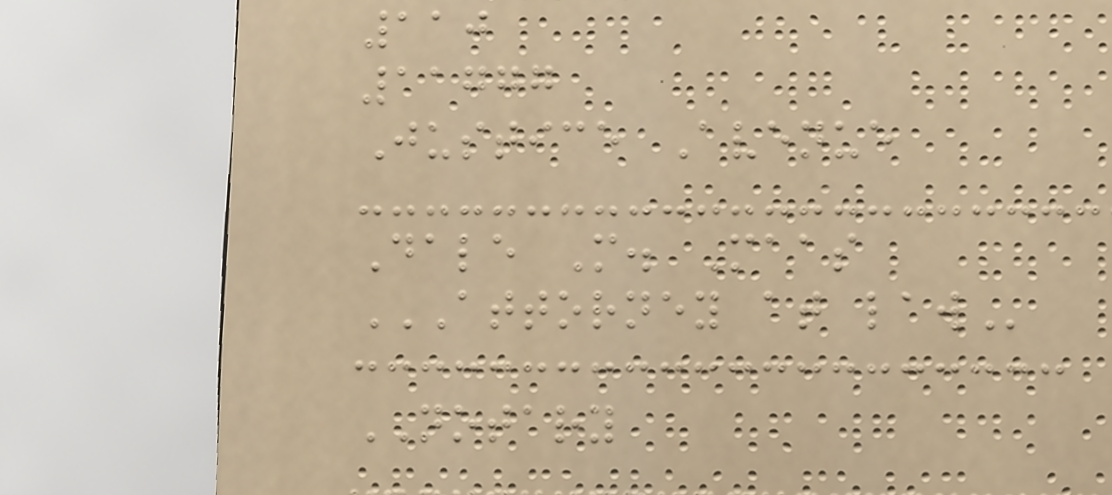110
11777
Justice Avenue
Dale M. Maas
ATTORNEY AT LAW
NOTARY
